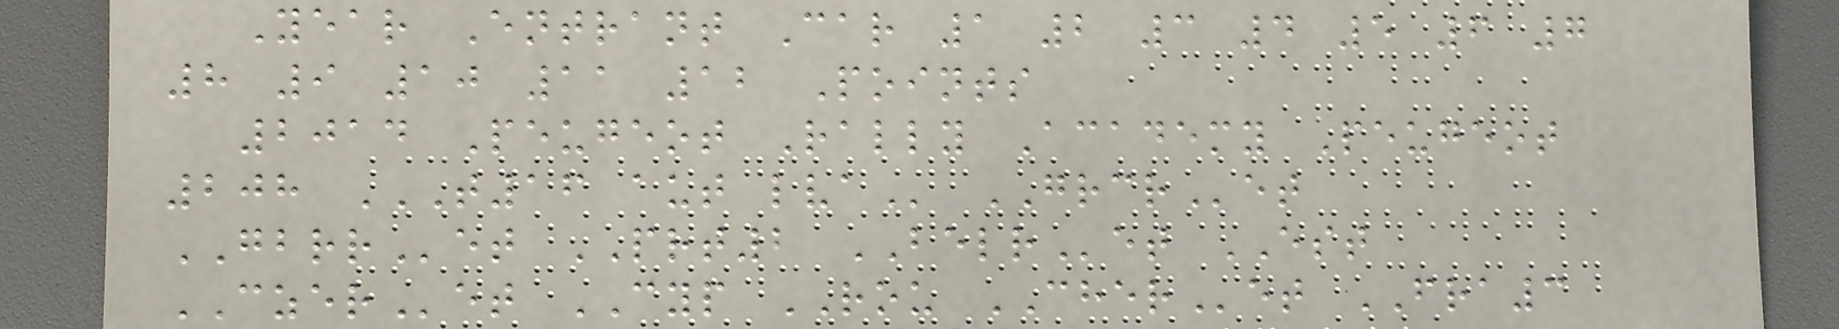Year Entrant Car 1 2 3 4 5 6 7
8 9 10 11 12 Points
2014 Peugeot Rally Academy Peugeot
208 T16 AUT LVA GRCRet
GBRRet PRT2 BELRet EST
CZERet CYP ROU CHERet FRA3
